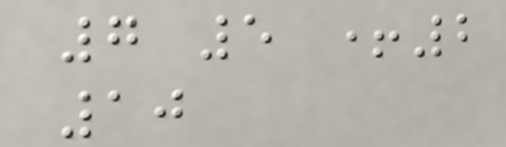7 5 +2
10
